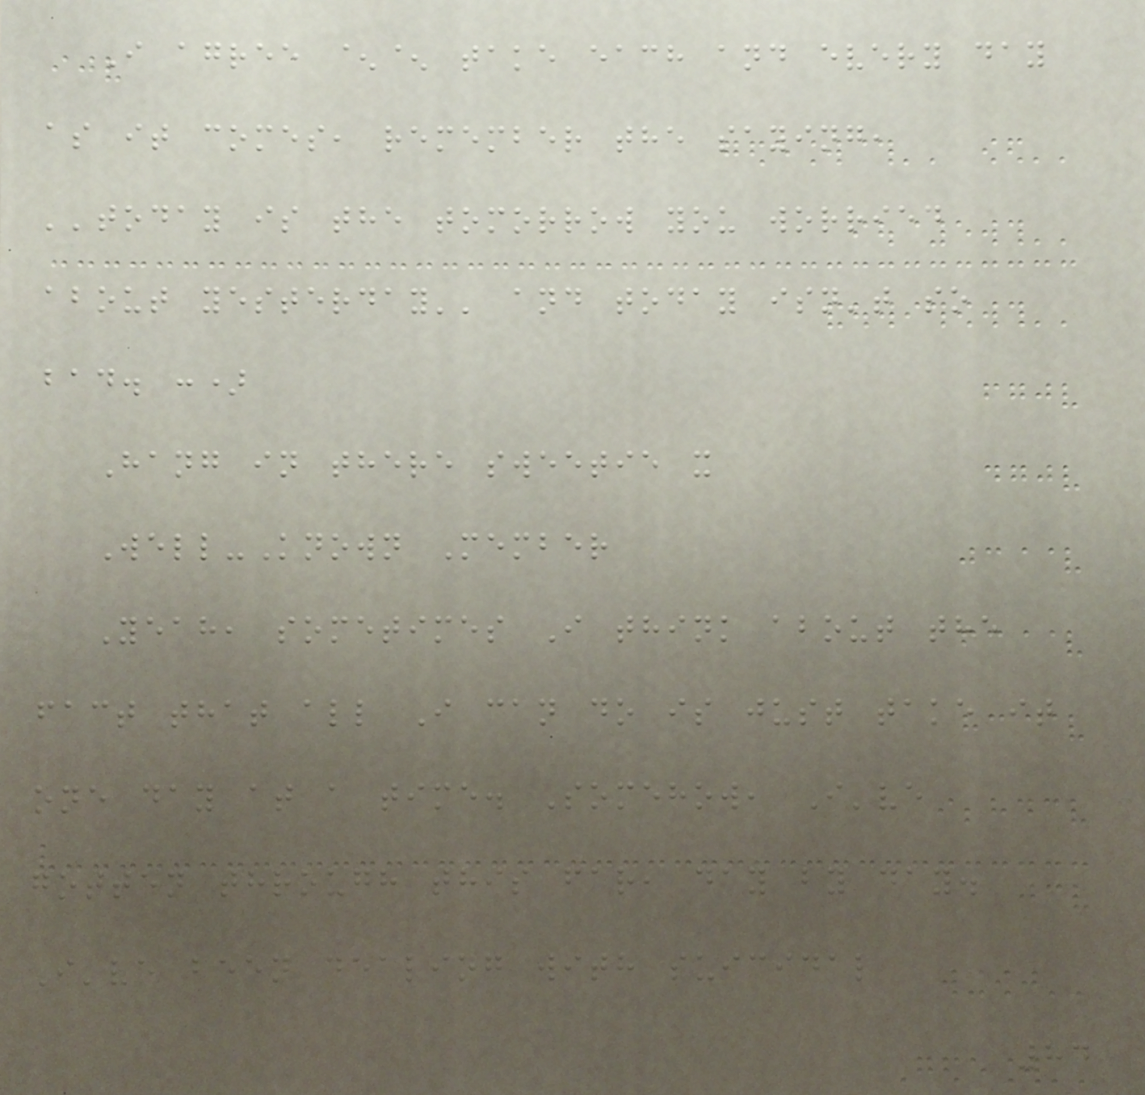I agree ^^ take each and every day
as it comes, remember the saying,
''today is the tomorrow you worried
about yesterday'' and today isn't so
bad. :)
Hang in there sweetie x
Well-Known Member
Yeah, sometimes I think about the
fact that all I can do is just take it
one day at a time. Somehow, I've
gotten through this far, day by day.
I've been dealing with suicidal
84
